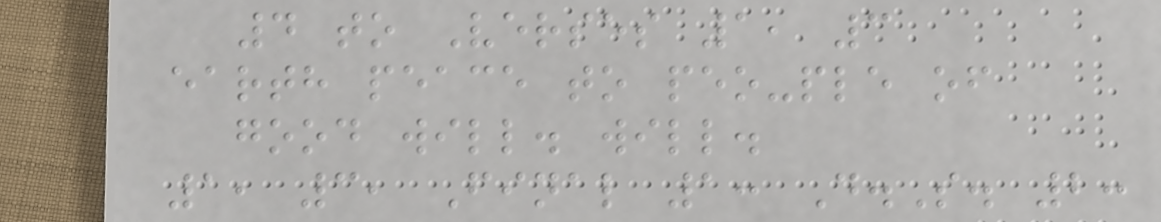4 to Verses 1, 3
earth peace to peo-ple of
good will. will.
1, 3, Final 1: D.S. 2:
